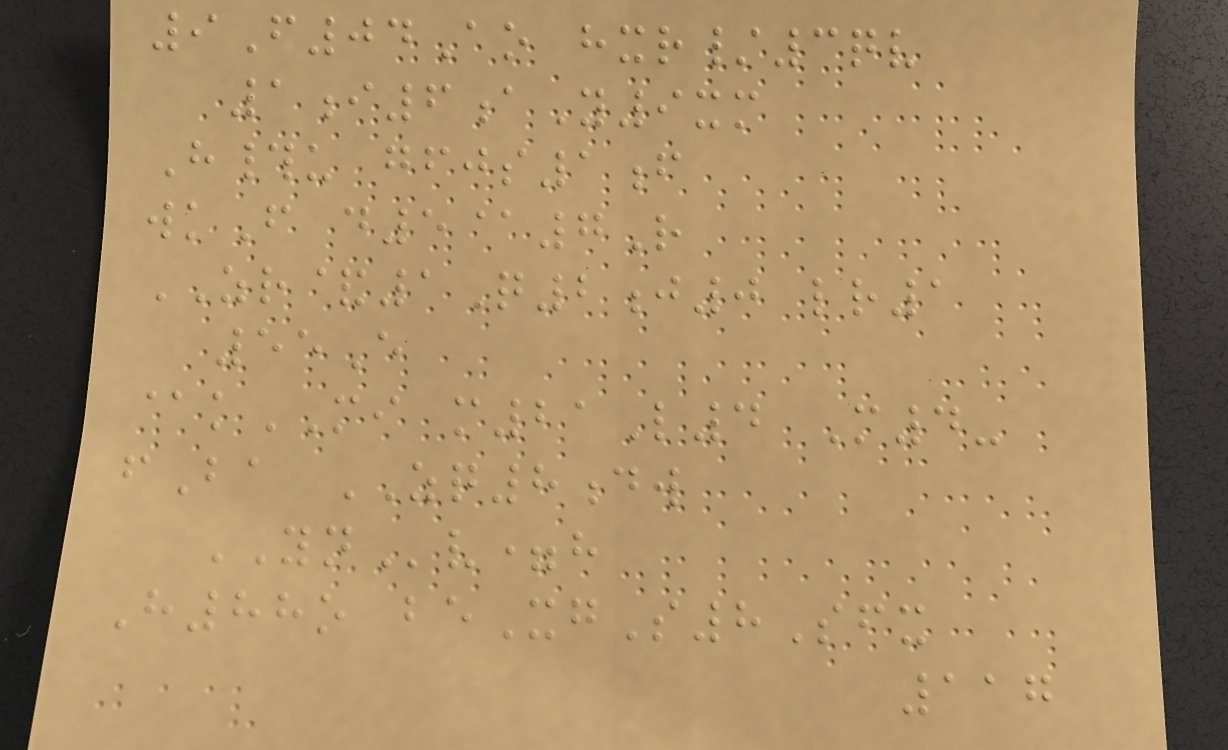9F04Ao hxr/3qv
1i6aY9xm
H#u gfjs1f
wkF d5@7R
ZR&1Q2j0 lr1
55E
@kMI m21L4 M4-
fBa ZQ8dw
YNv=h
H88o beXgS8Sfx
117
